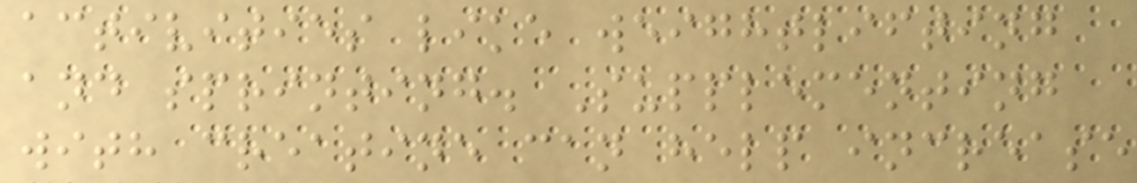activities like weightlifting
and sprinting. Supplementing
with creatine can help increase
